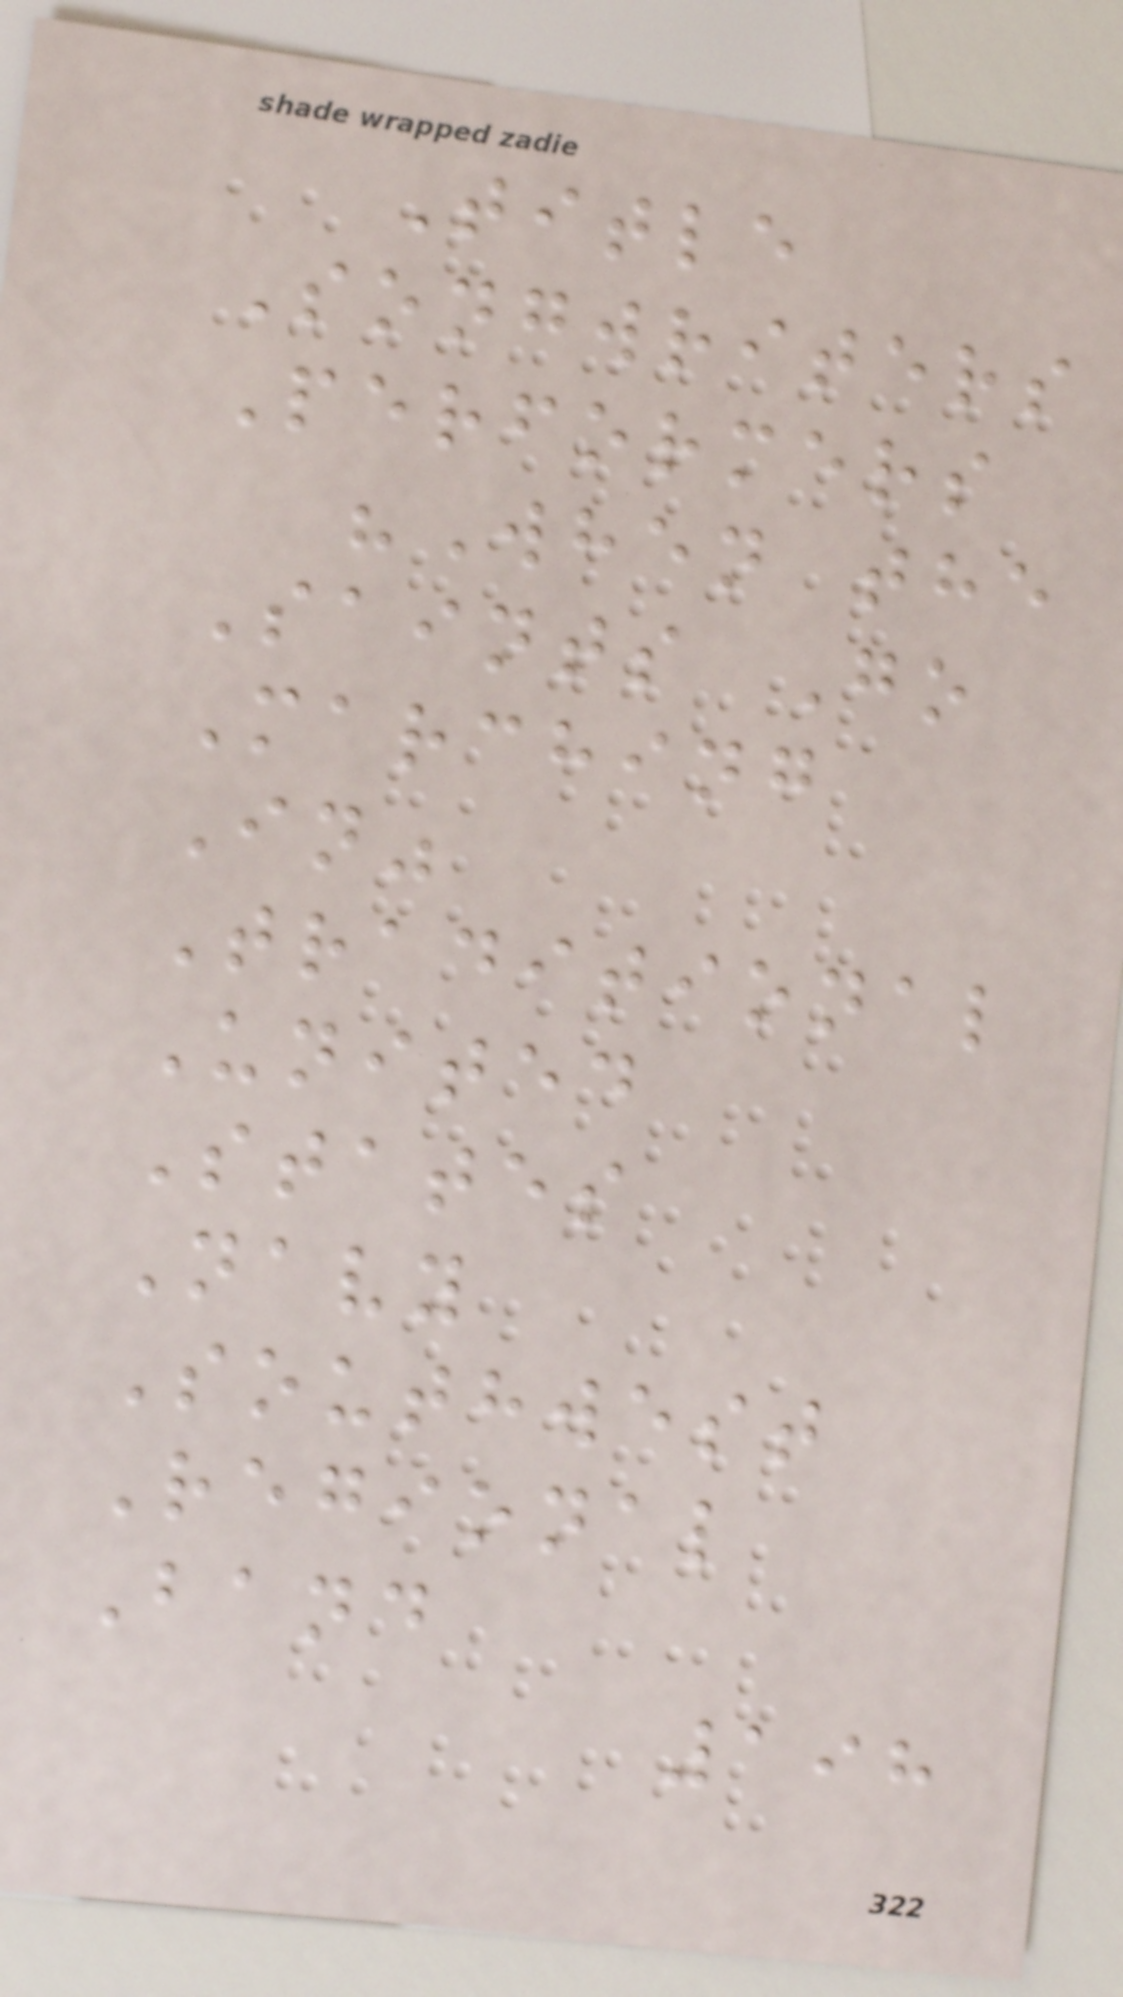Title
Songwriters
Performers
"When the
Saints Go
Marching
In"
Traditional
United
States
Navy
Southwest
Regional
Band
198
